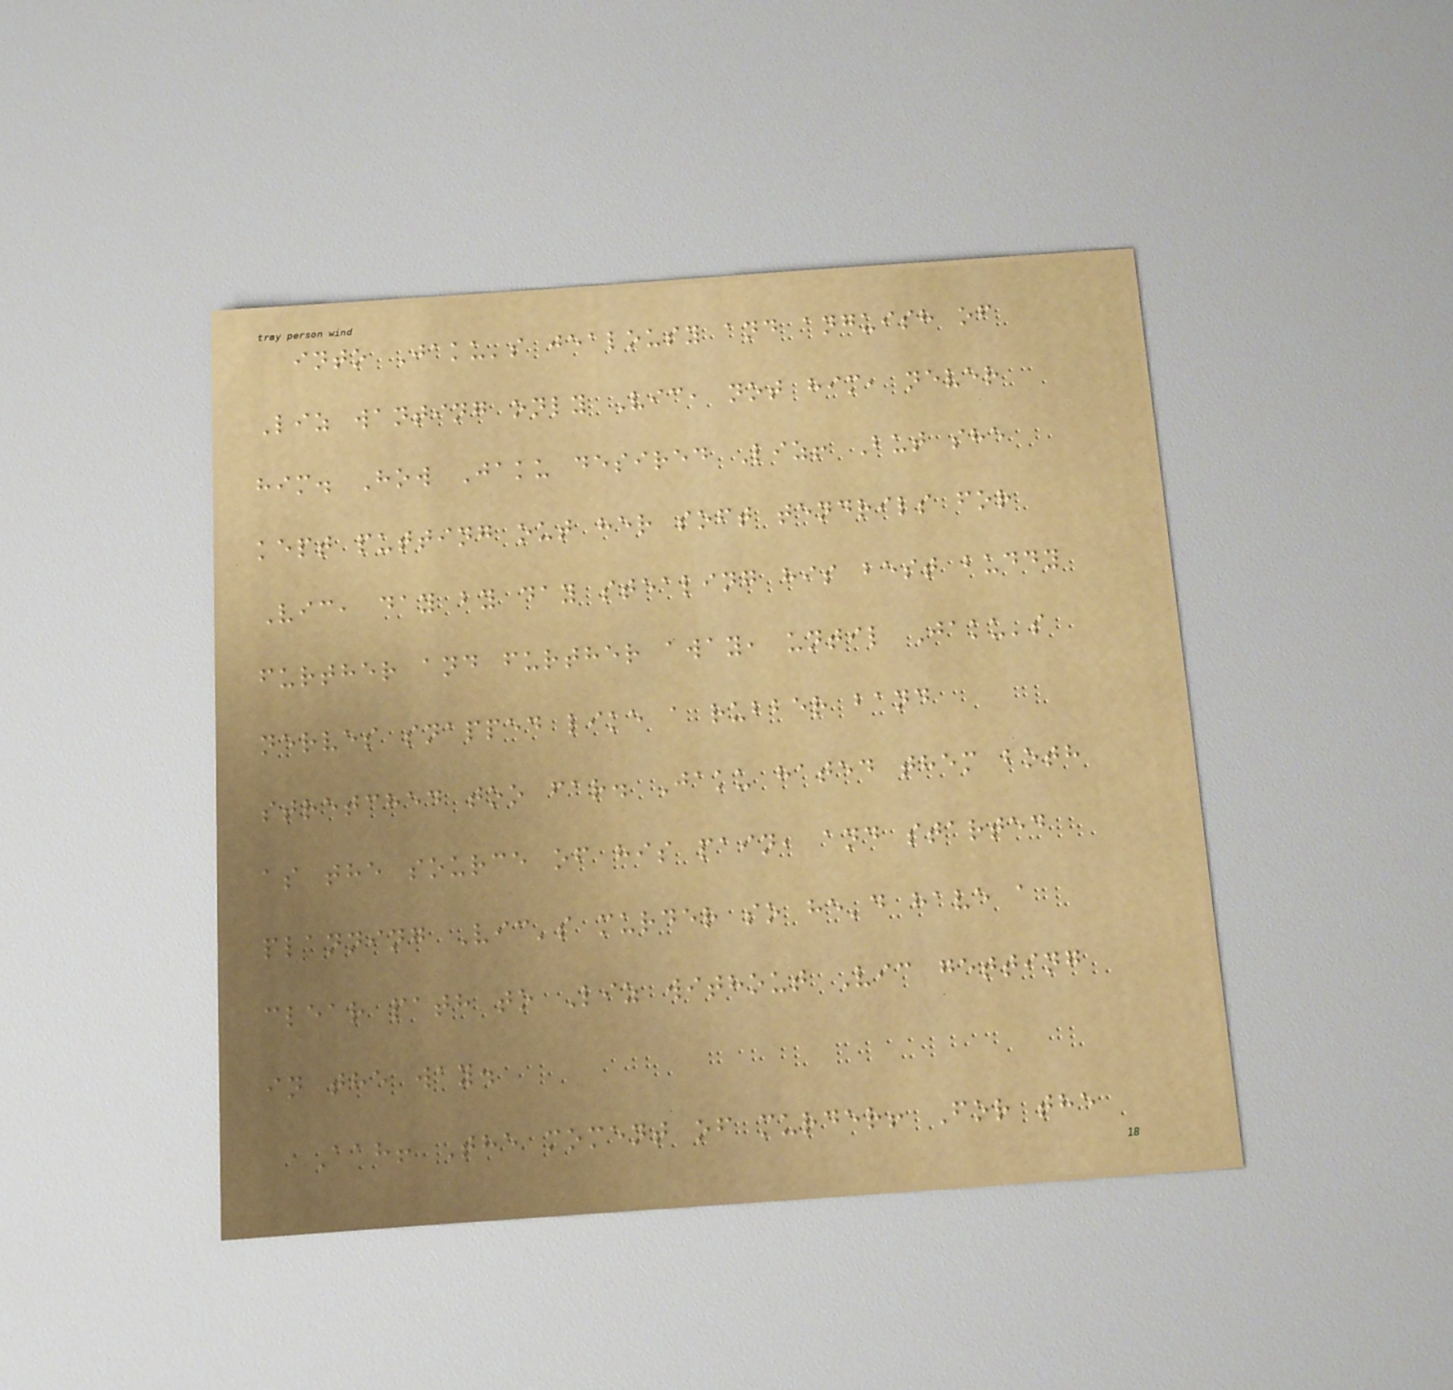into Jaku's jealousy and anguish of
Liz wanting only Vic, not him, never
him. How Jaku desired Liz! But she
kept putting out her soft tendrils for
Vic, day by day stealing his best buddy
further and further away, until Jaku's
nerves snapped like a rubber band
stretched too far. Jaku hated them both
as the source of his pain, and started
planning Vic's murder so he'd have a
clear path to Liz without Vic getting
in the way.
Aah! The moment of murder! For the
